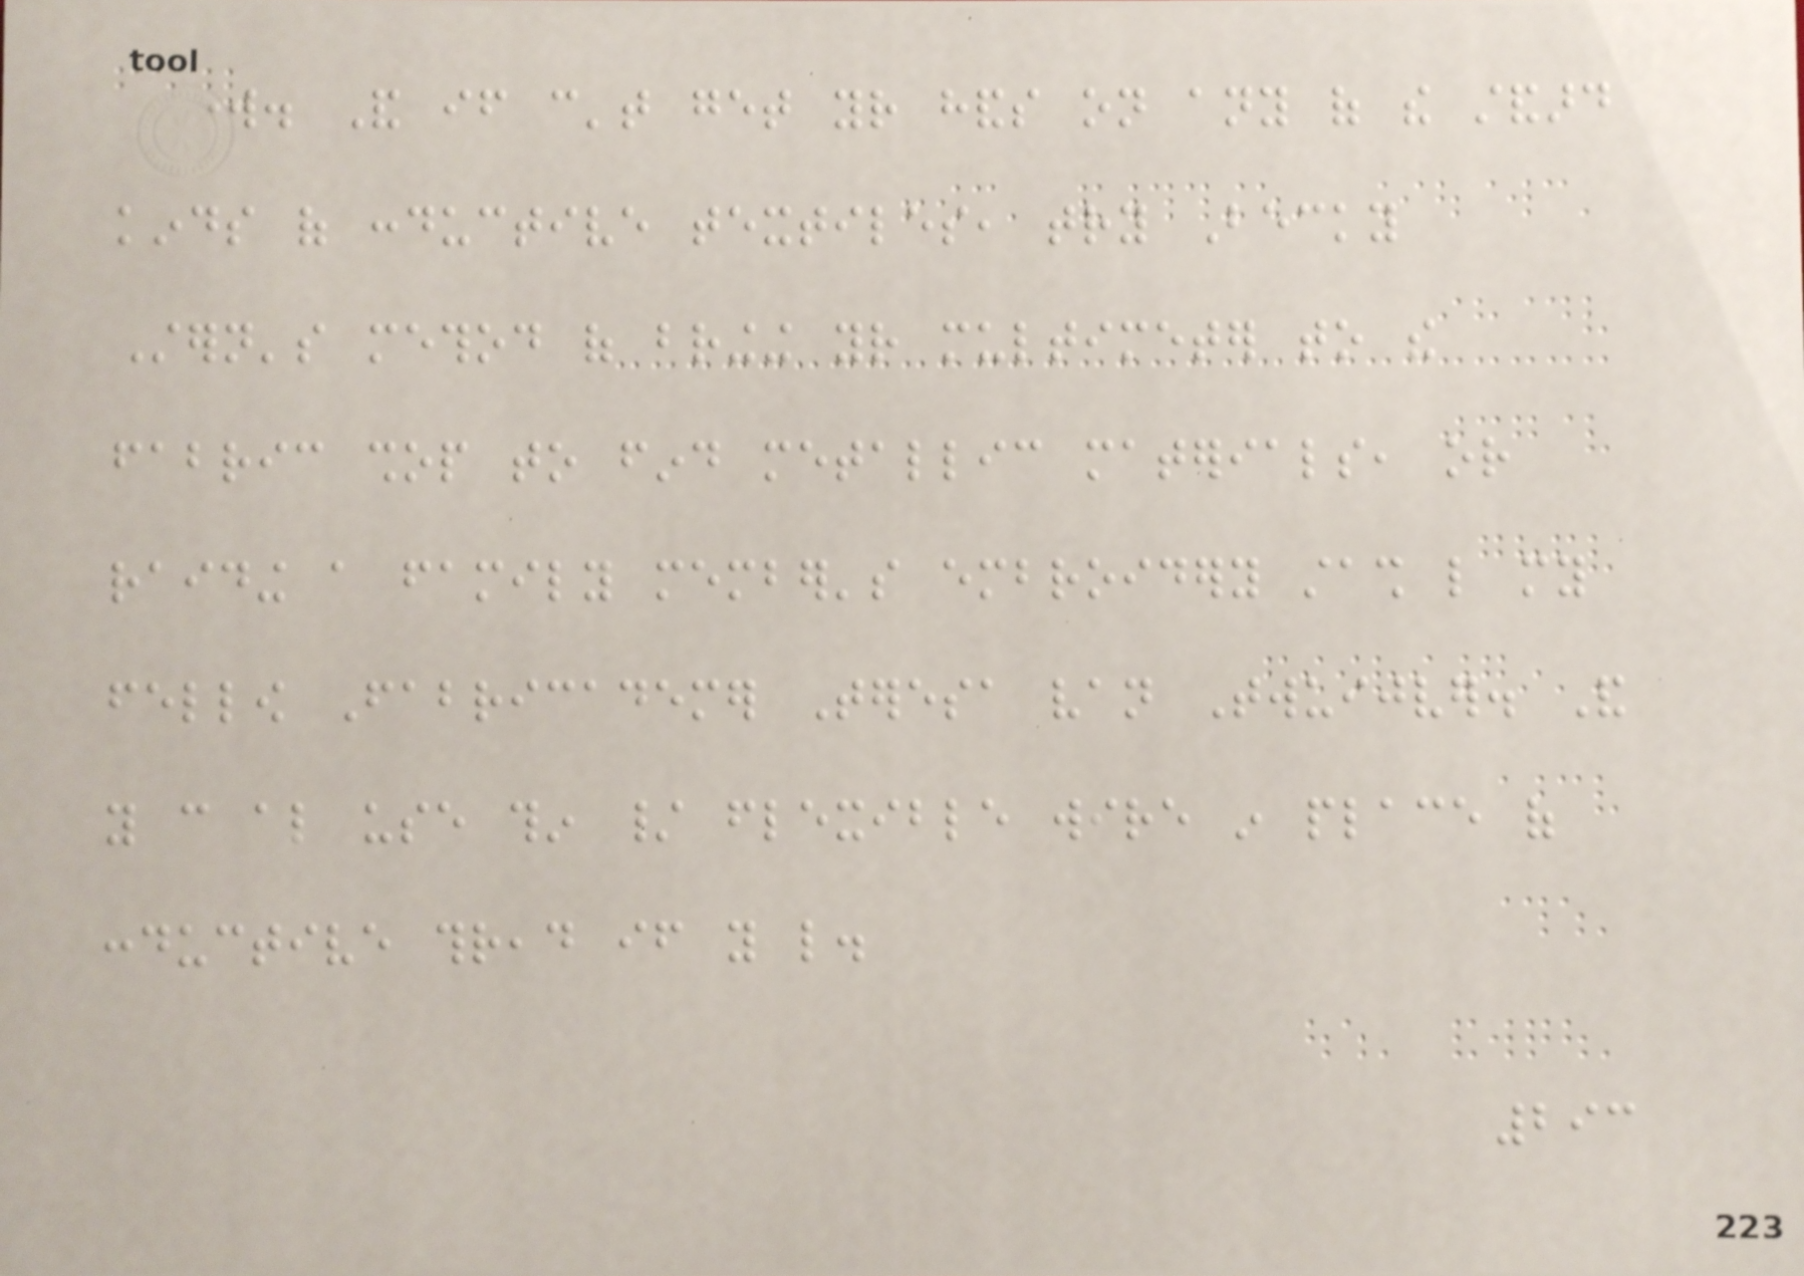work. And if can't get your hands on any of the standard
kinds of conductive textiles, try Becky
Stern's method of bringing your multimeter to the
fabric shop to find metallic materials, or
raiding a family member's embroidery stash like my
fellow Fabricademer Teresa van Twuijver. And
you can also use thin / flexible wire in place of
conductive thread if you like.
293
